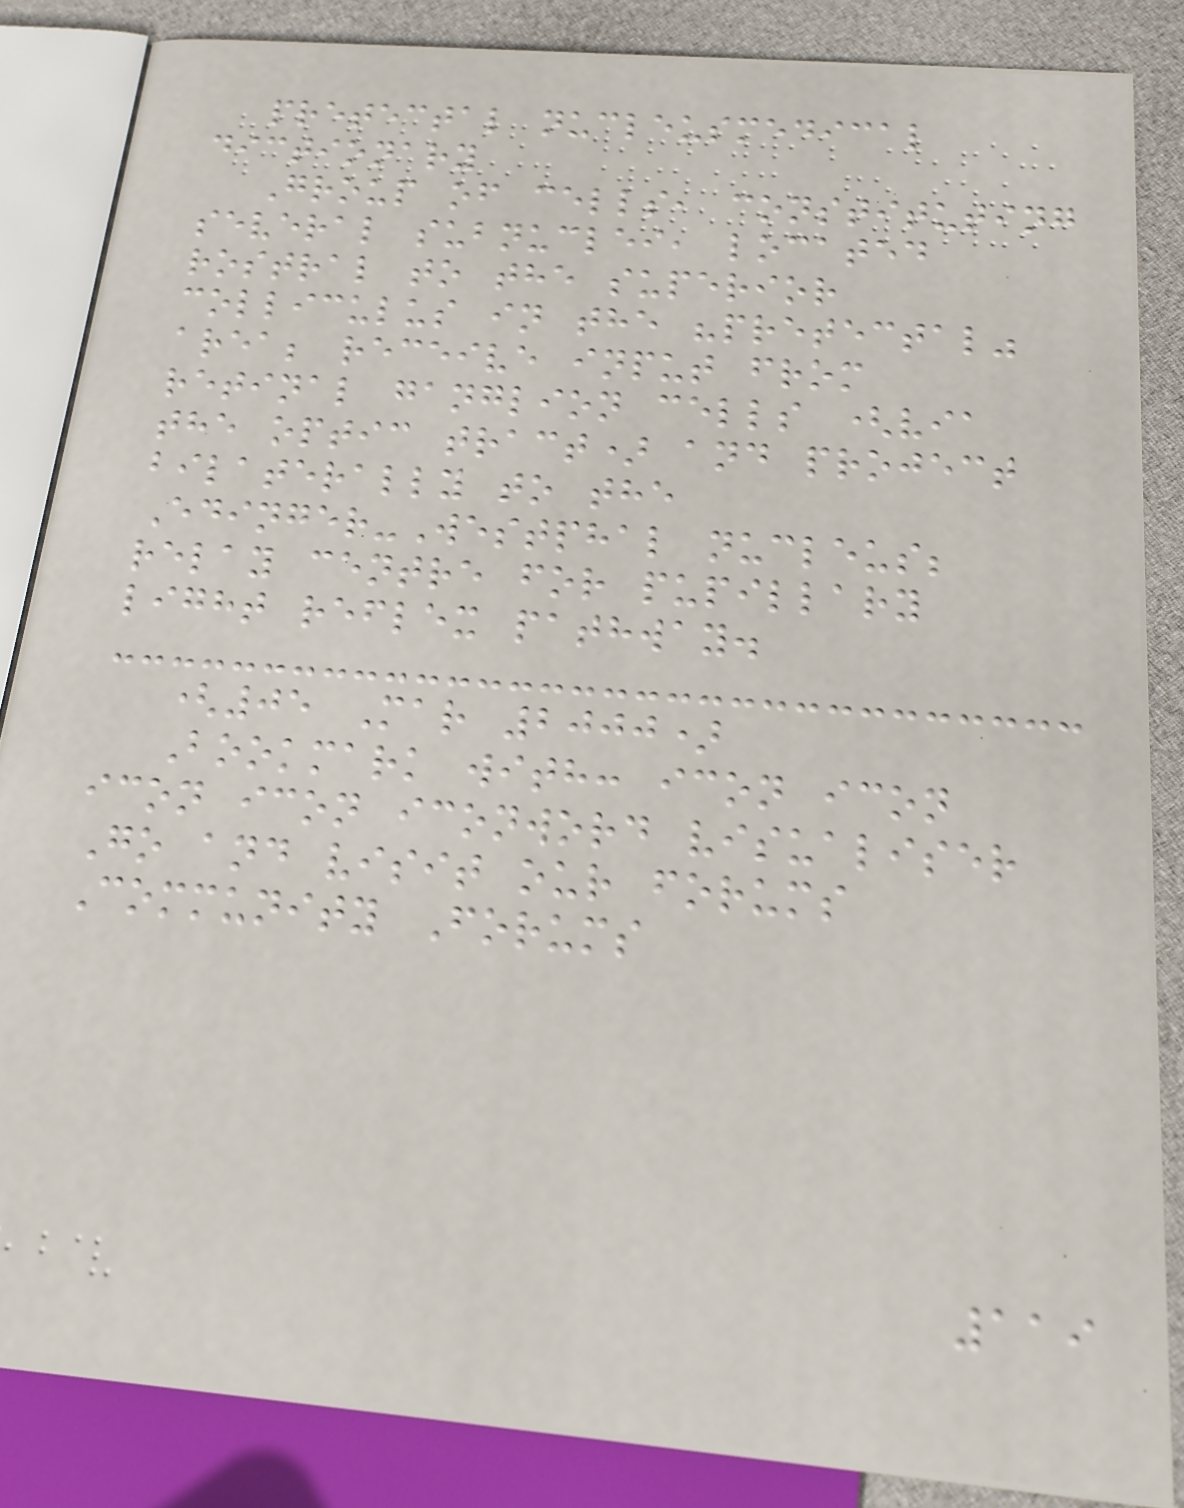pretectal nucleusmedical
dictionary
Group of cells, constituting
several subnuclei, located
rostral to the superior
colliculus in the "pretectal"
area; receive input from
retinal ganglion cells (via
the optic tract) and project
bilaterally to the
Edinger-Westphal nucleus;
relay centre for pupillary
light reflex pathway.
(05 Mar 2000)
Bookmark with: icon icon
icon icon iconword visualiser
Go and visit our forums
Community Forums
119
